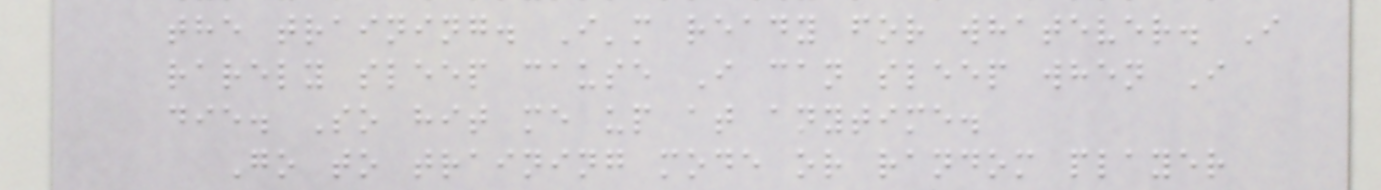the training. I'm ready for whatever. I
rarely sleep cause I can sleep when I
die. So hit me up at anytime.
Go to training mode or random player
